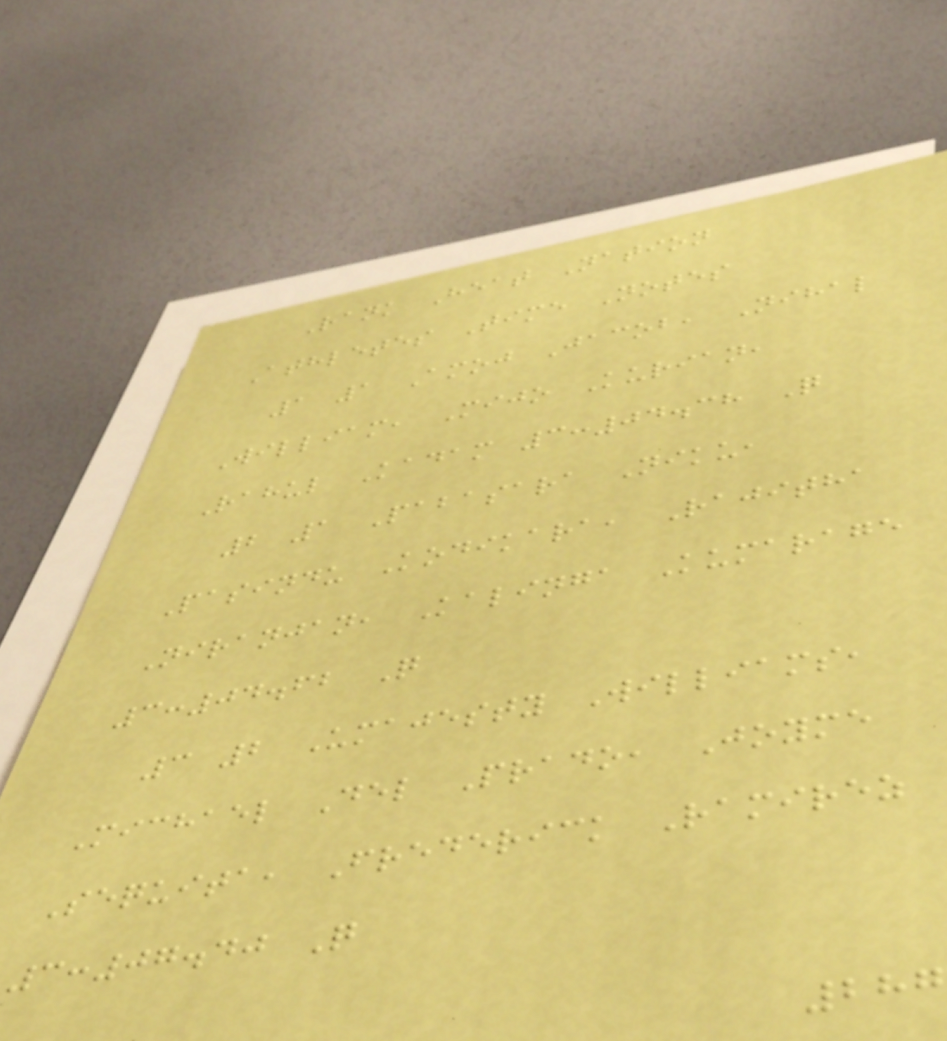Rank Heat Nation
Athletes Time Notes
1 1 Amoj Jacob, Nihal
William, Mijo Kurian,
Rahul Kadam 3:04.38 Q
2 1 Pabasara Niku,
Pasindu Kodikara, Rajitha
Niranjan, Kalinga Kumarage
3:04.62 Q
3 2 Umajesty Williams,
Michael Del Prado, Joyme
Sequita, Frederick Ramirez
3:07.40 Q
287
